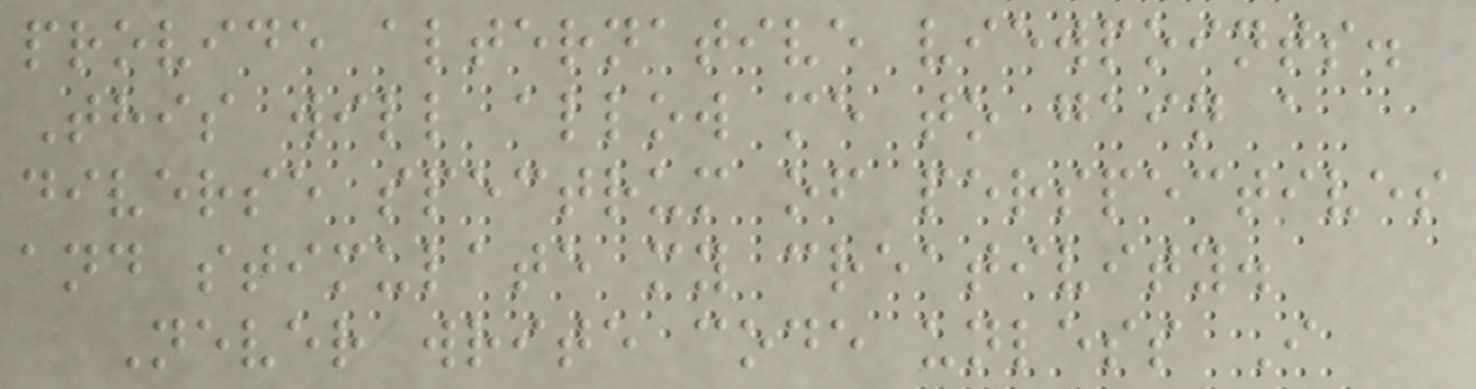provide alternative viewpoints.
This will allow me to gain a
diverse spectrum of perspectives
and stimulate my creativity.
Never write code unless I
